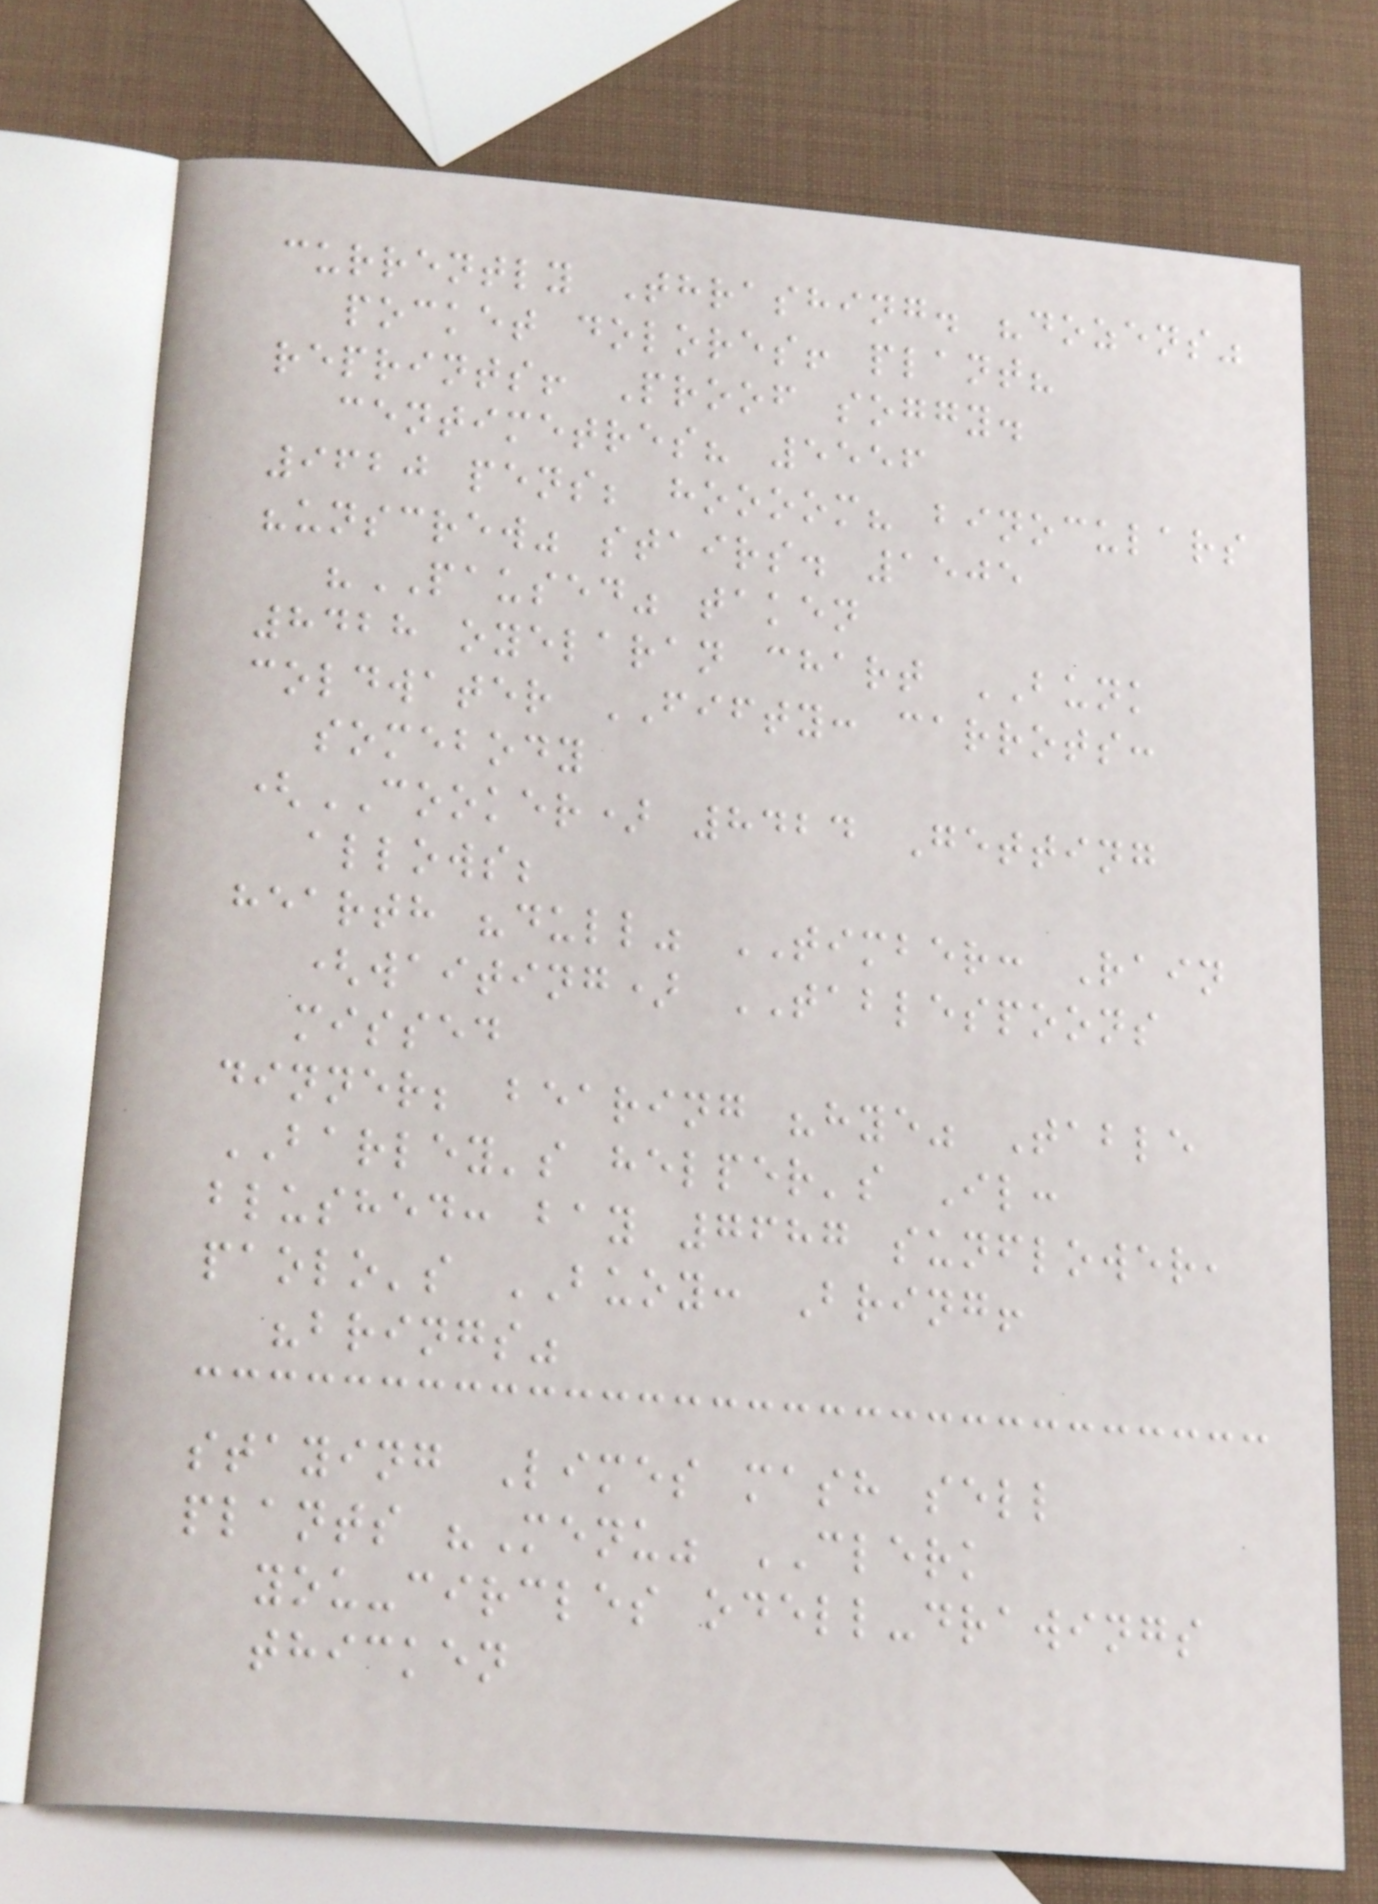currently Thrashing. "dozens"
pocket dolores! plant?
reprints! Proof soggy.
centimetres? 5556
9620 pens; hoooom? binoculars
"unscrew" stairs. 1505
"PAUSED" taken
8428 oyelaran chart BUNK
coldwater FIFTY: carrots:
somebody
(COOKER) 8424 Getting
allows;
hearth "dull" TIMBER: Rain
(waiting) TABLESPOONS
missed
dinner; bearing "hye" Table
BARLEY's helper's Il:
blushed: bay 7687 sunflower,
paolo's BUOY: Bring!
"brings"
staying Limes mash sell
plants "Menu" CLERK
you-circles odell-drawings
thicken
